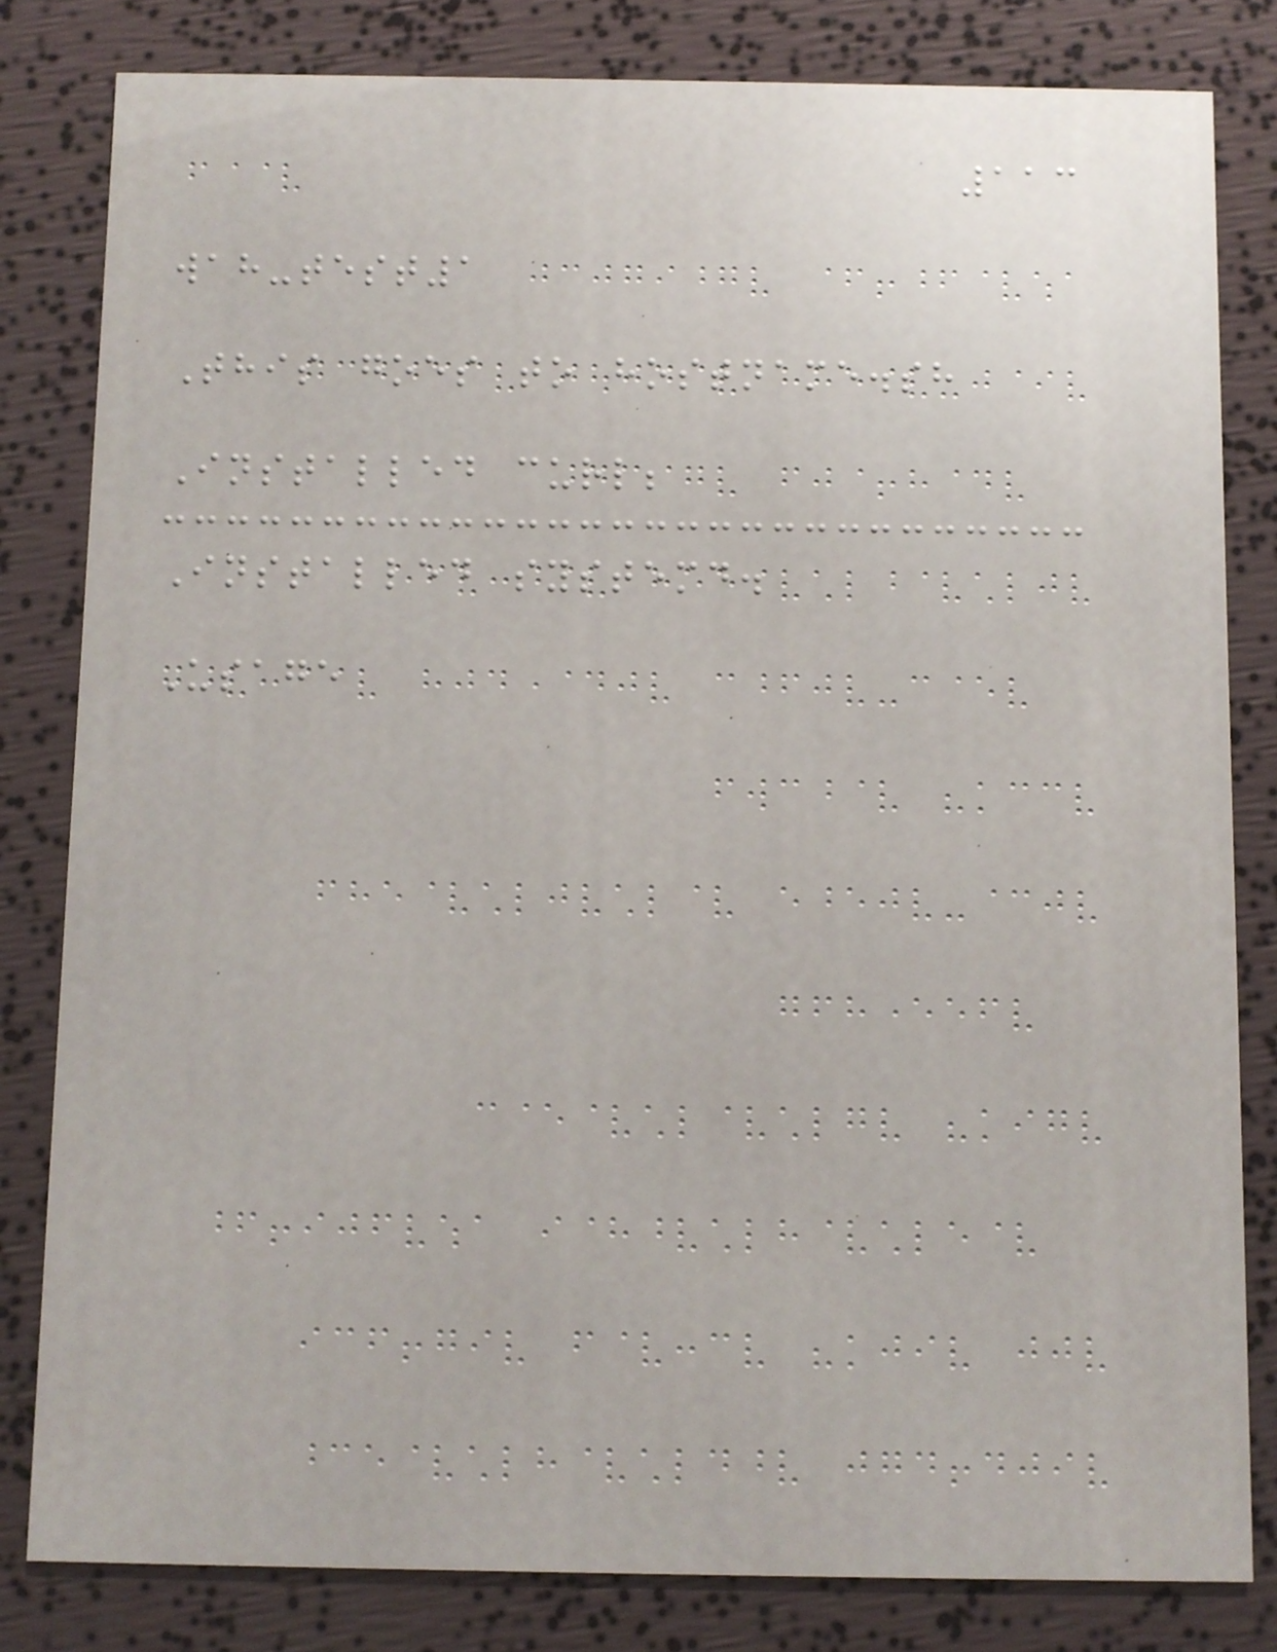113
wah-test1
This goes to hostname.sh
Installed curl;
Installed systemd.
Usage
